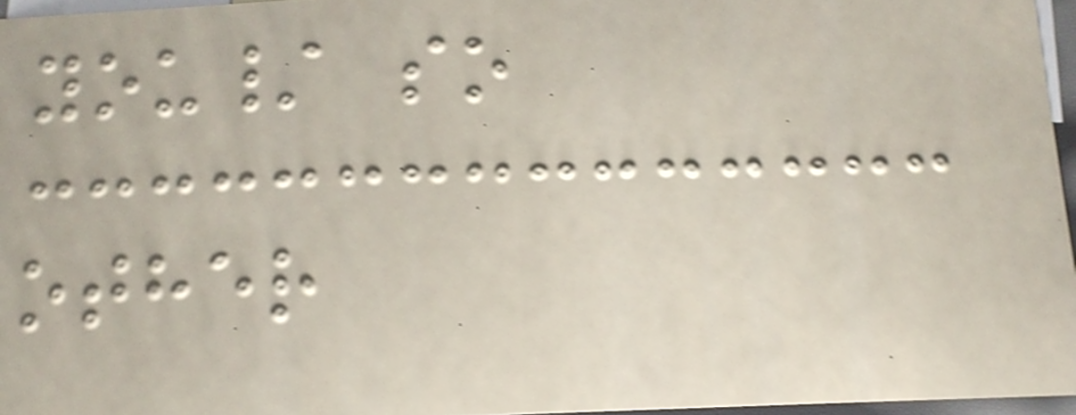you/ so
other
